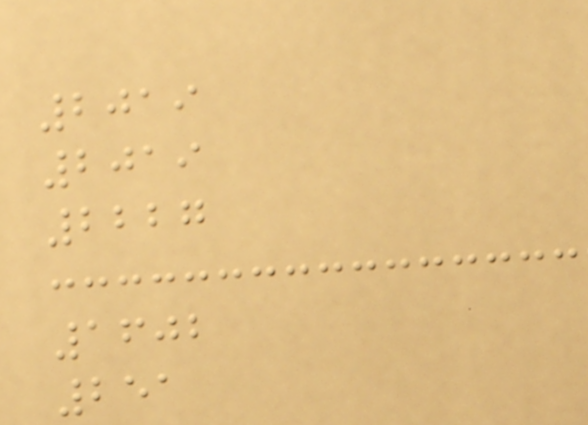2019
2019
2227
1602
251
